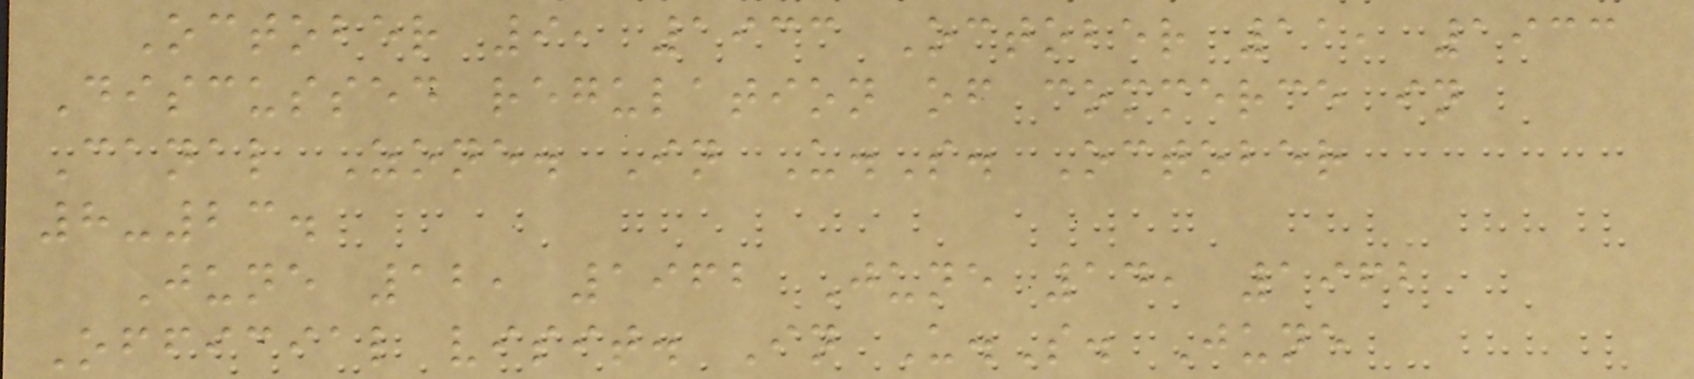October 9, 1933 October 11, 1933
Discussed regulation of commerce in
Canal Zone. In U.S. October
8-23.
June 12, 1962 June 14, 1962
Official visit. In U.S. June
